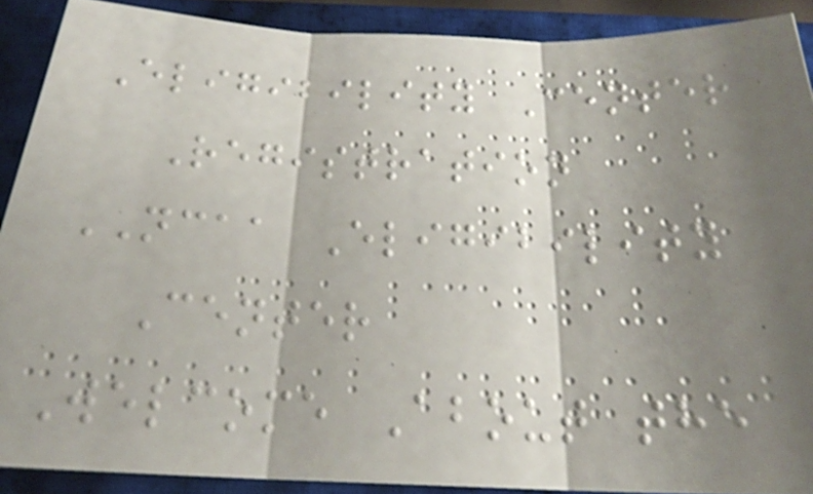Eligibility Center
Registration
NCAA Eligibility
Center
Welcome About the
